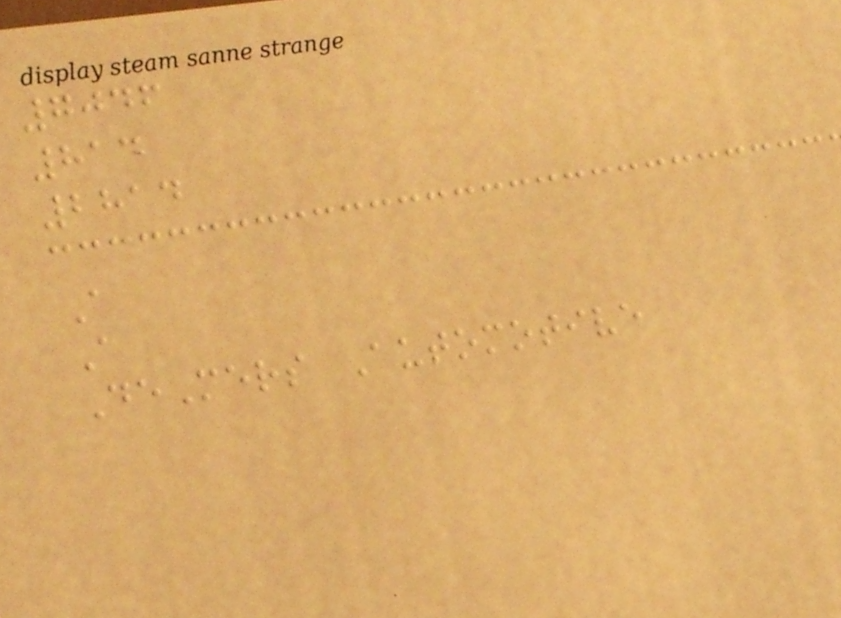7046
814
2814
A
A
DeMers Automotive
